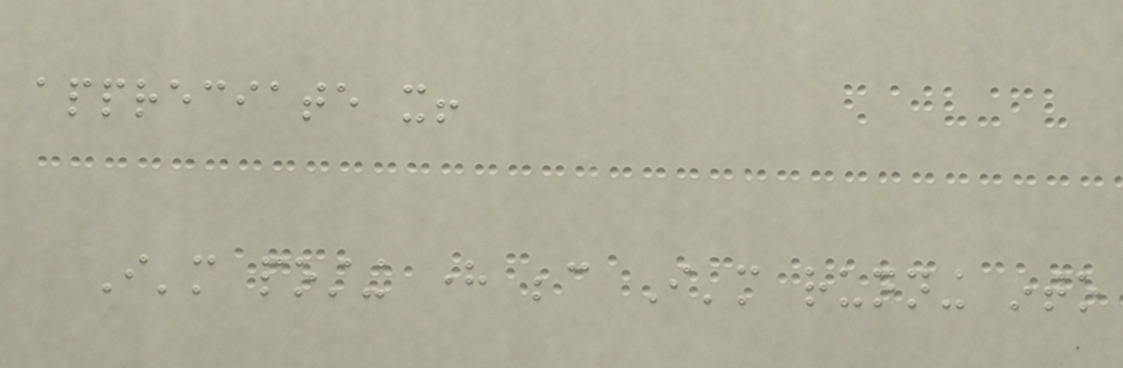appreciate it!
I'm posting here because I'm running into
